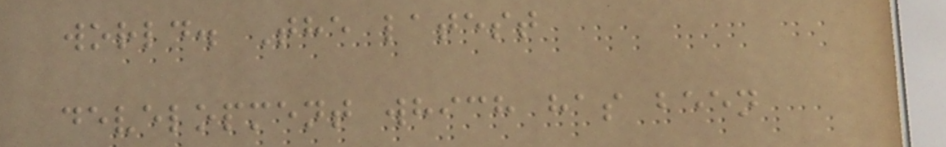world. The latest
development which has been
